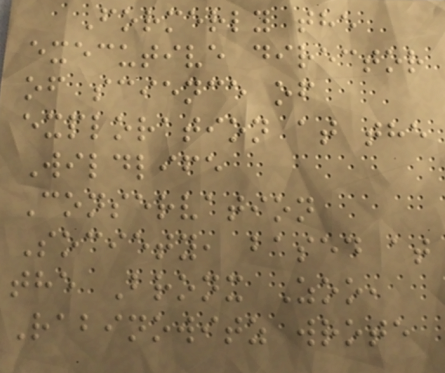Formerly the
executive director
of science of
exploration at the
Wildlife
Conservation
Society, based at
the Bronx Zoo,
Rabinowitz wrote
